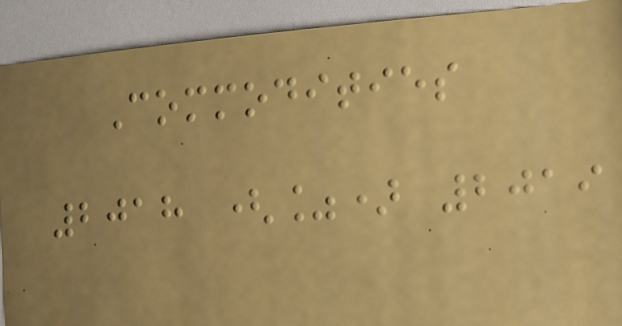Commodities
2018 (%) 2019
